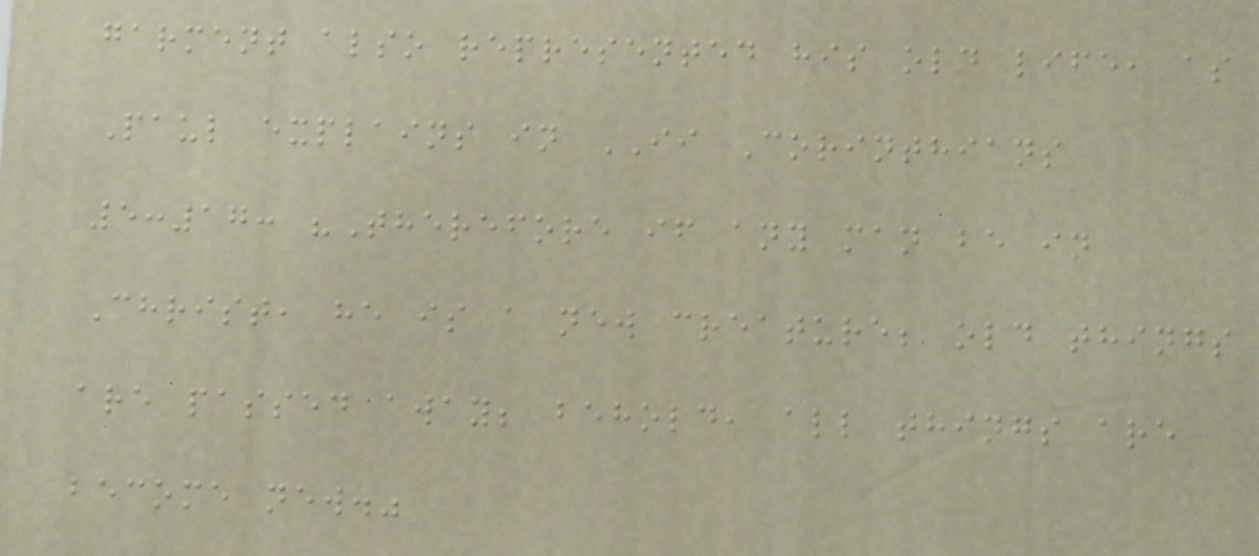garment also represented his old life, as
Paul explains in II Corinthians
5:17: "Therefore if any man be in
Christ, he is a new creature; old things
are passed away; behold, all things are
become new."
